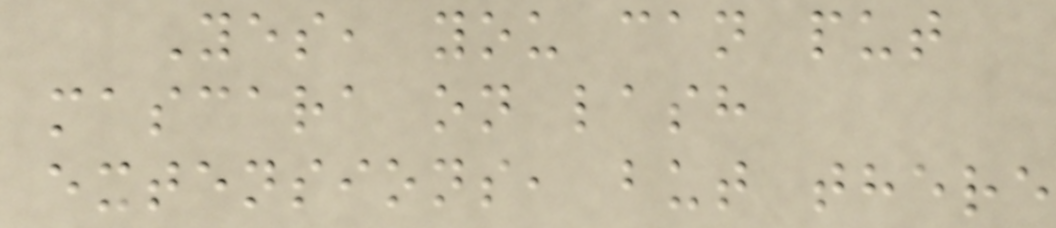Yes, you can put
mascara on lash
extensions, but there
